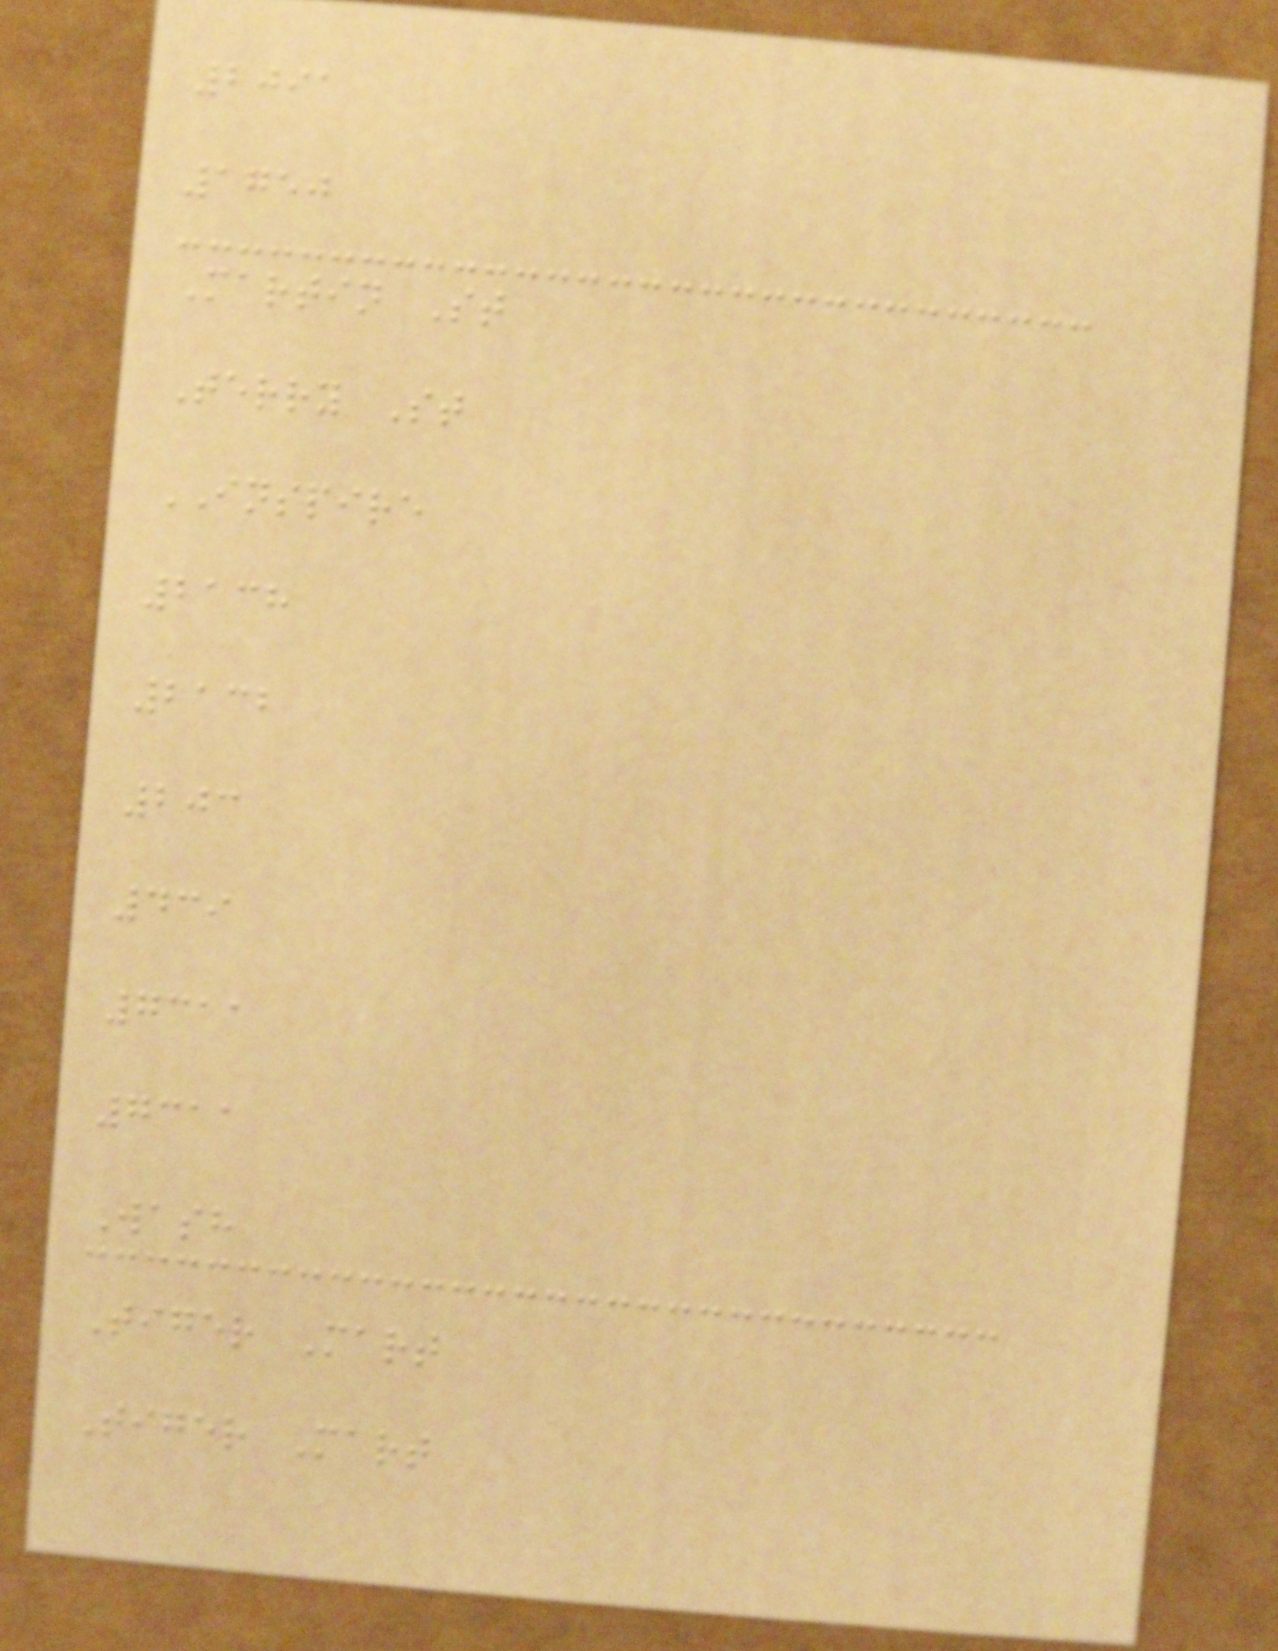2091
1750
Martin St
Terry St
INSPIRE
2138
2132
203
439
7311
7311
Wash
Tiger Mart
Tiger Mart
